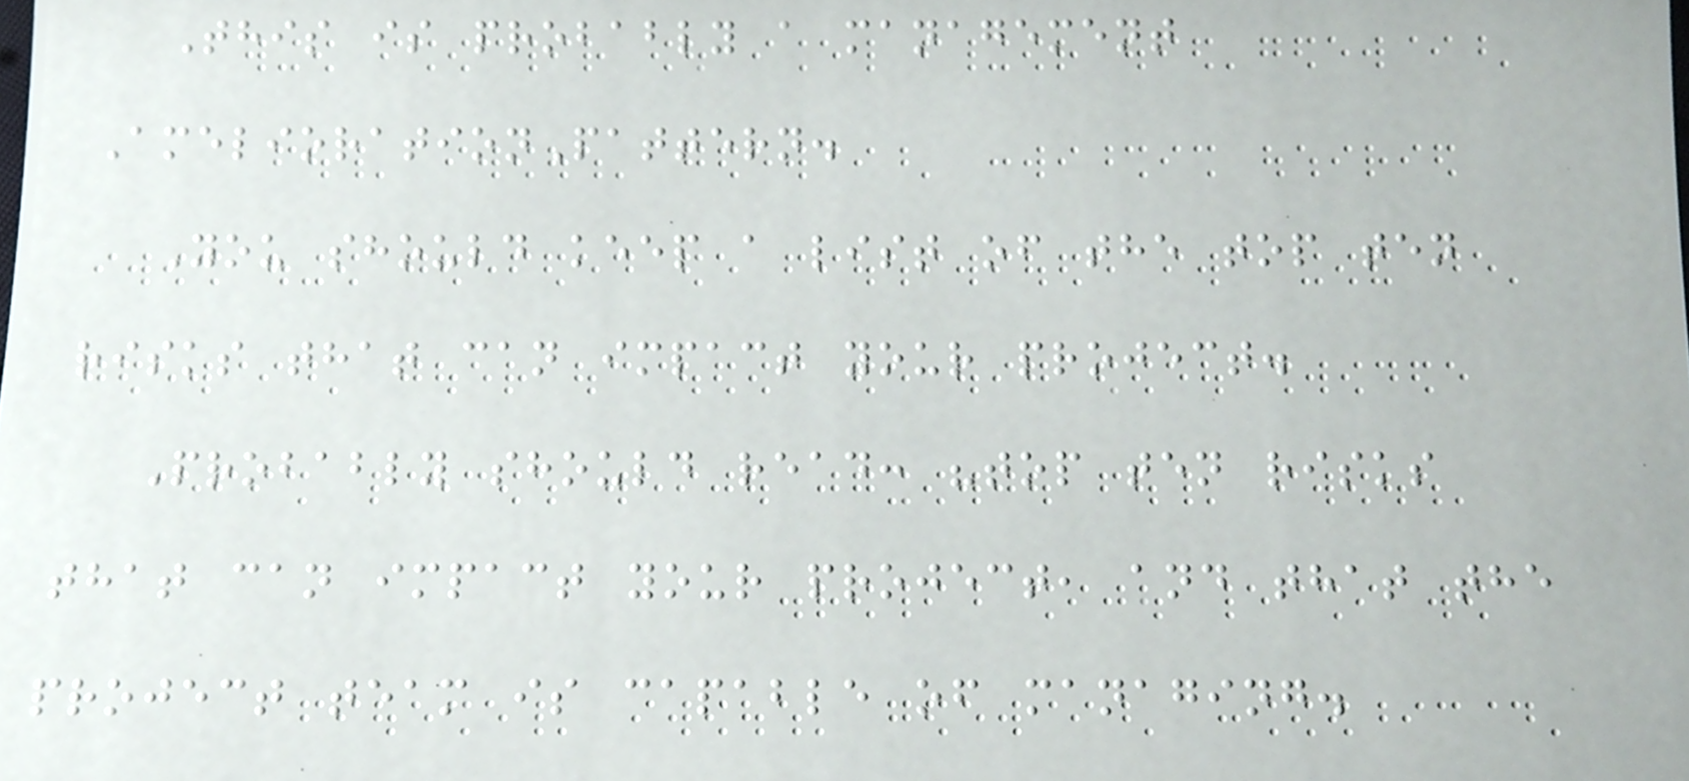This is probably a management
AmeliorationPattern.
You should keep a list of the top ten
risks that can impact your project.
Probably should read: "top ten risks
that can impact your project, and that the
project team is capable of managing.
